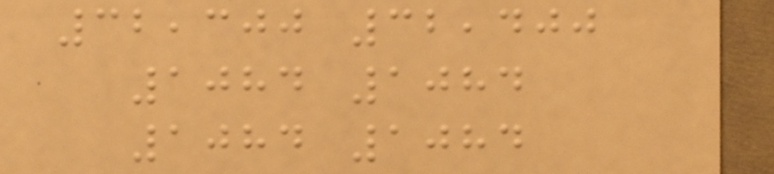32,300 32,400
1084 1084
1084 1084
